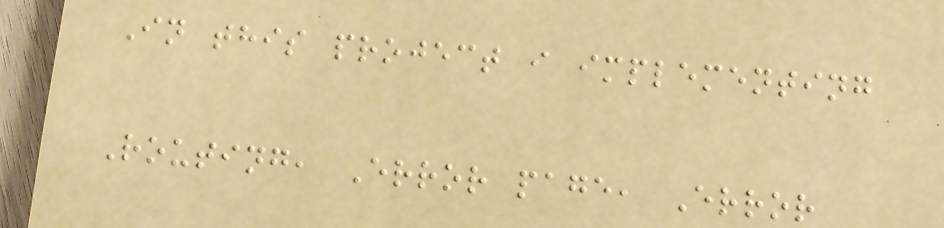In this project i implementing
Routing, Error page, Error
